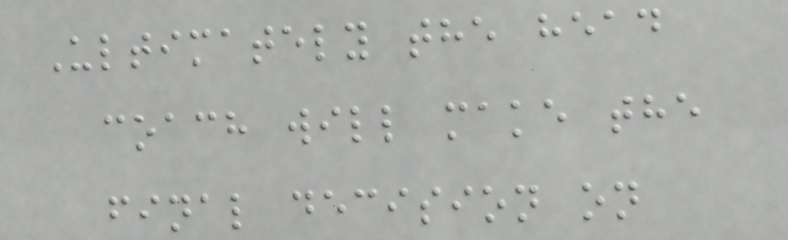Ultimately the head
coach will make the
final decision on
